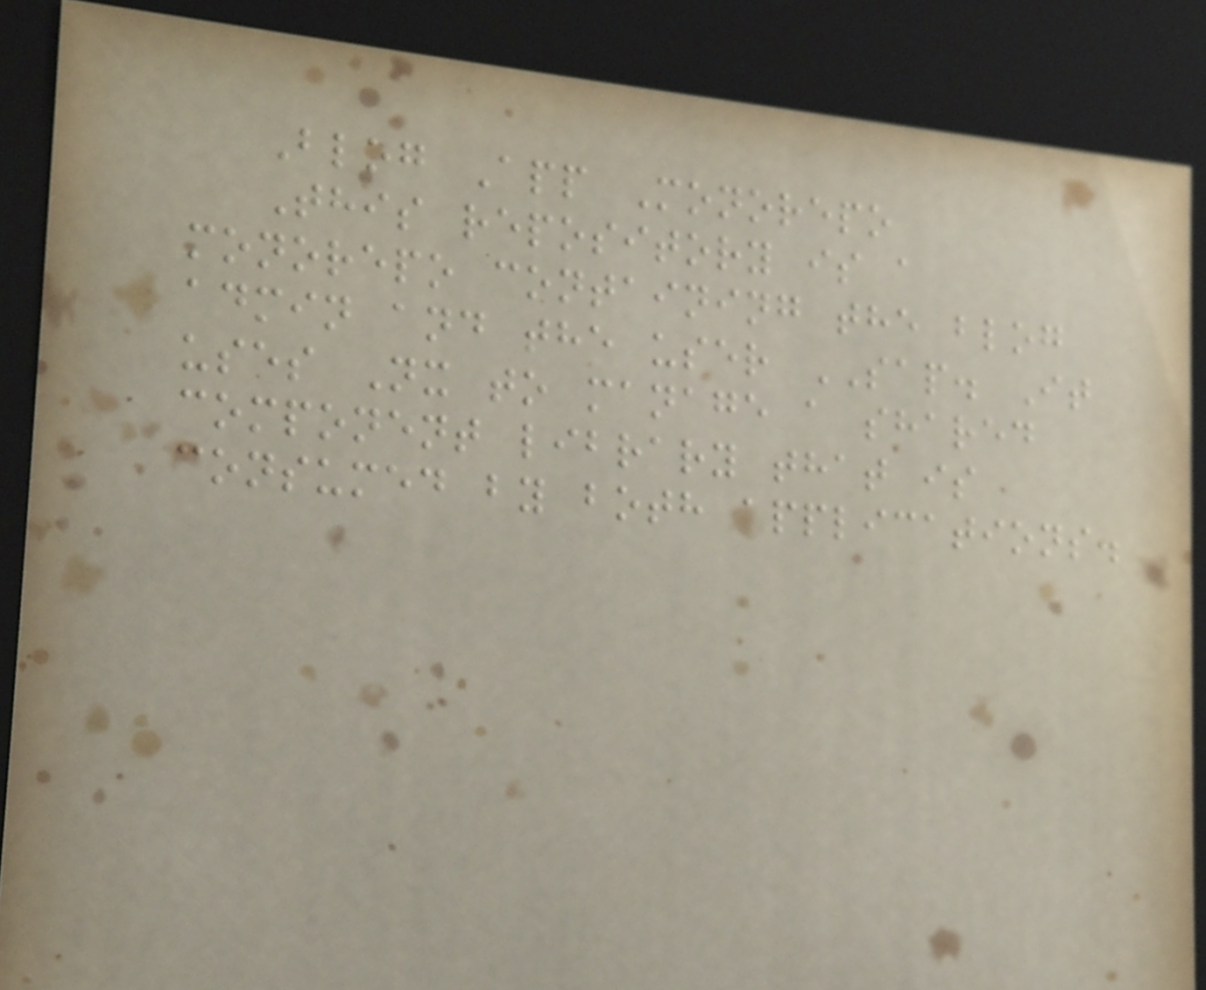Blog App Monorepo
This repository is a
monorepo containing the blog
admin and the user SAP. It
uses Nx to manage a shared
component library that is
consumed by both applications.
